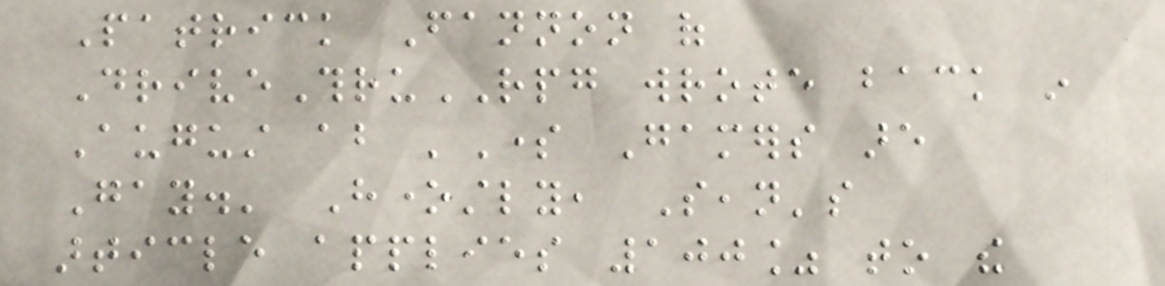Patrick Fannon of
DriveThruRPG wrote back in
August about 'Some Gamers are
Gay.' Honestly, Sean's
article applies 100% to the
